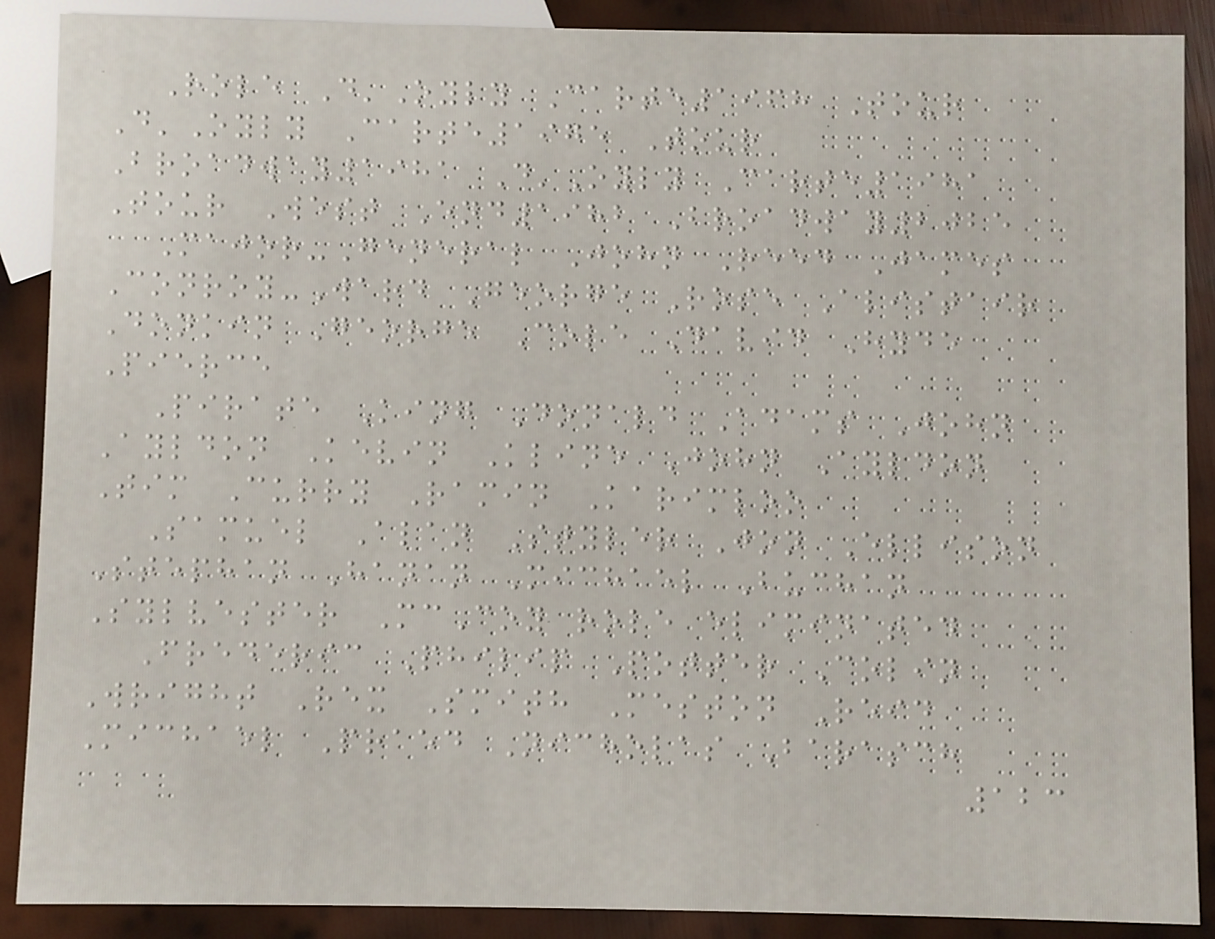Role D'Oyly Carte1968 Tour
D'Oyly Carte1975 Tour
Broadway1981 D'Oyly Carte1981
Tour West End1982 Broadway2025
Major-General John Reed James
Conroy-Ward George Rose Alistair
Donkin George Cole David Hyde
Pierce
Pirate King Donald Adams John
Ayldon Kevin Kline John Ayldon
Tim Curry Ramin Karimloo
Samuel Alan Styler Jon Ellison
Stephan Hanan Michael Buchan
Sylvester McCoy role eliminated
Frederic Philip Potter Colin
Wright Rex Smith Meston Reid
Michael Praed Nicholas Barasch
123
